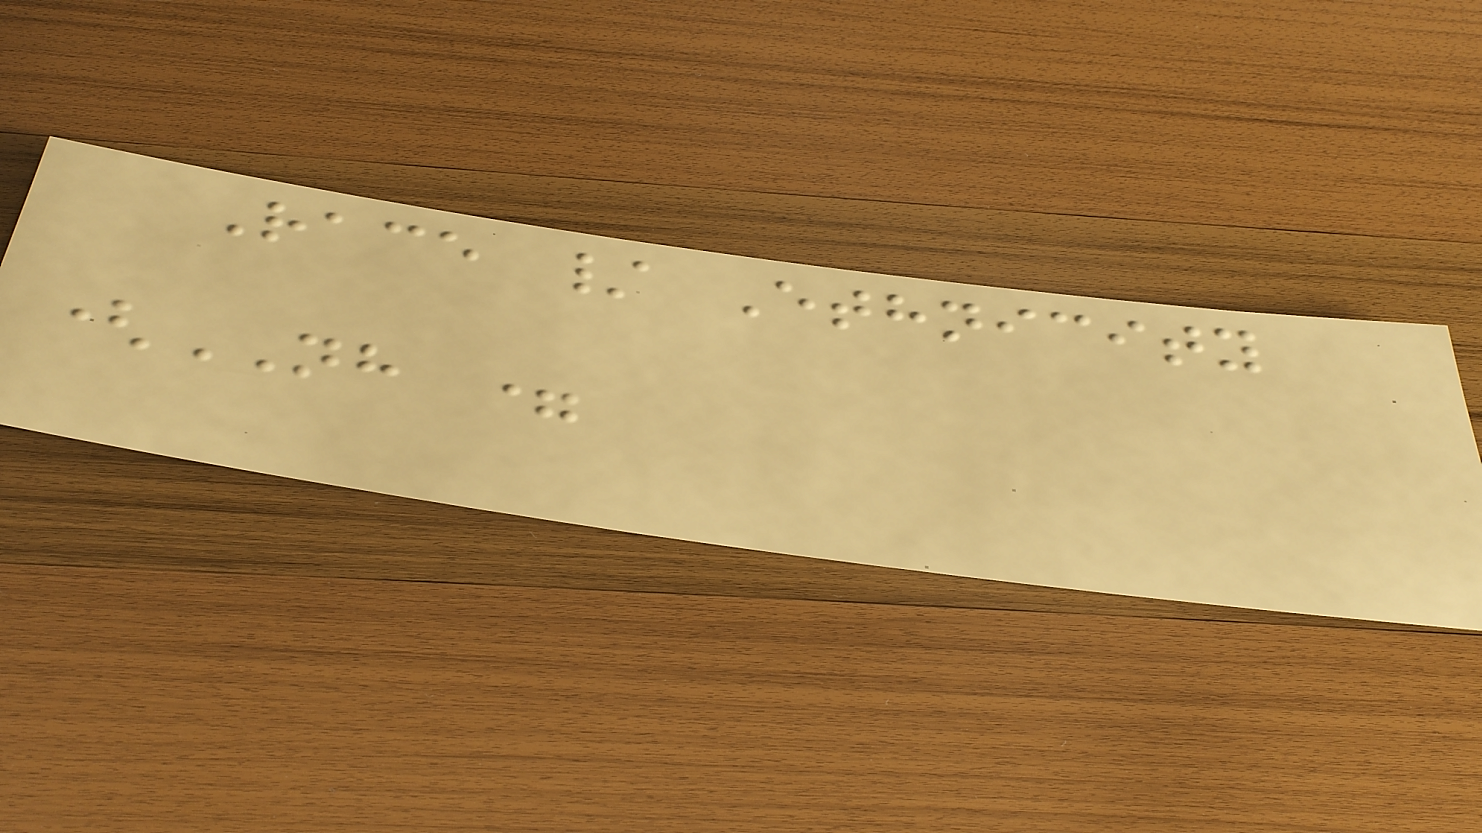Race / Ethnicity
(NH =
